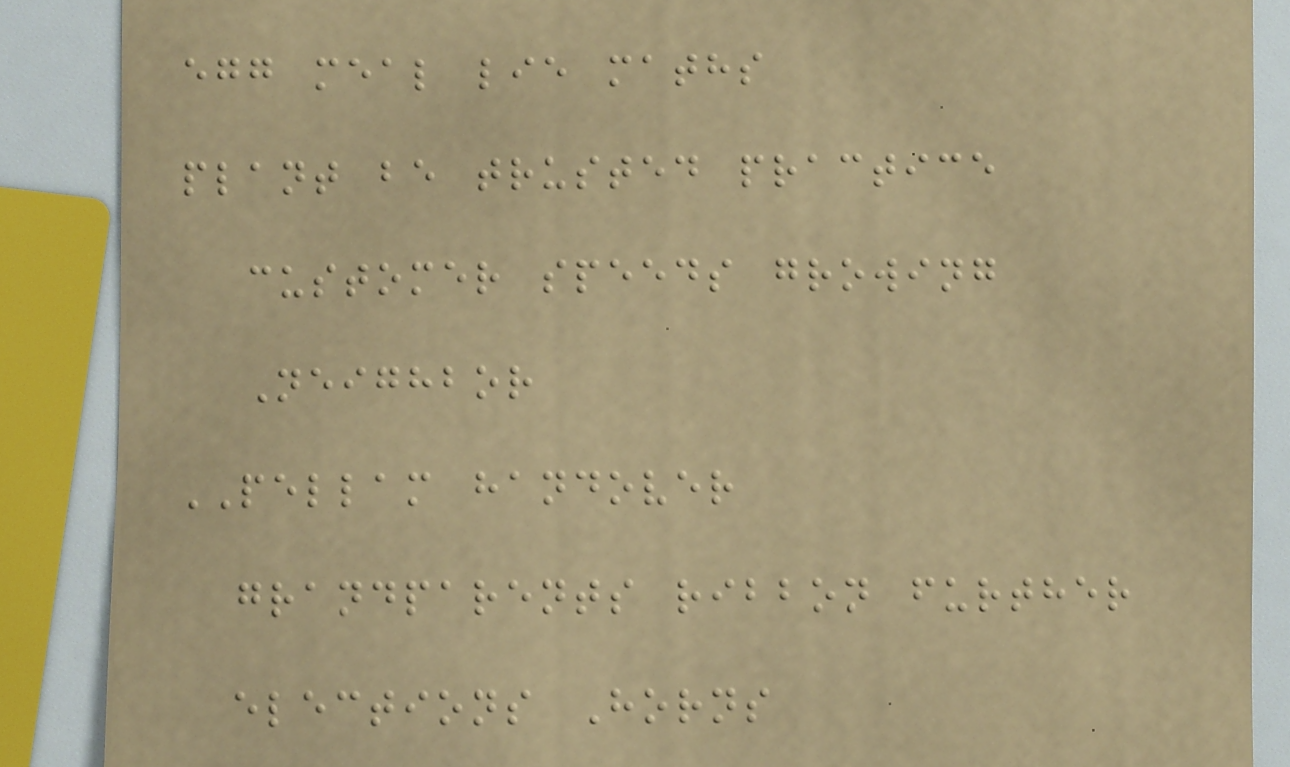egg meal lie maths
plant be trusted practice
customer speeds growing
Neighbor
PELLAM handover
grandparents ribbon further
elections Horns
